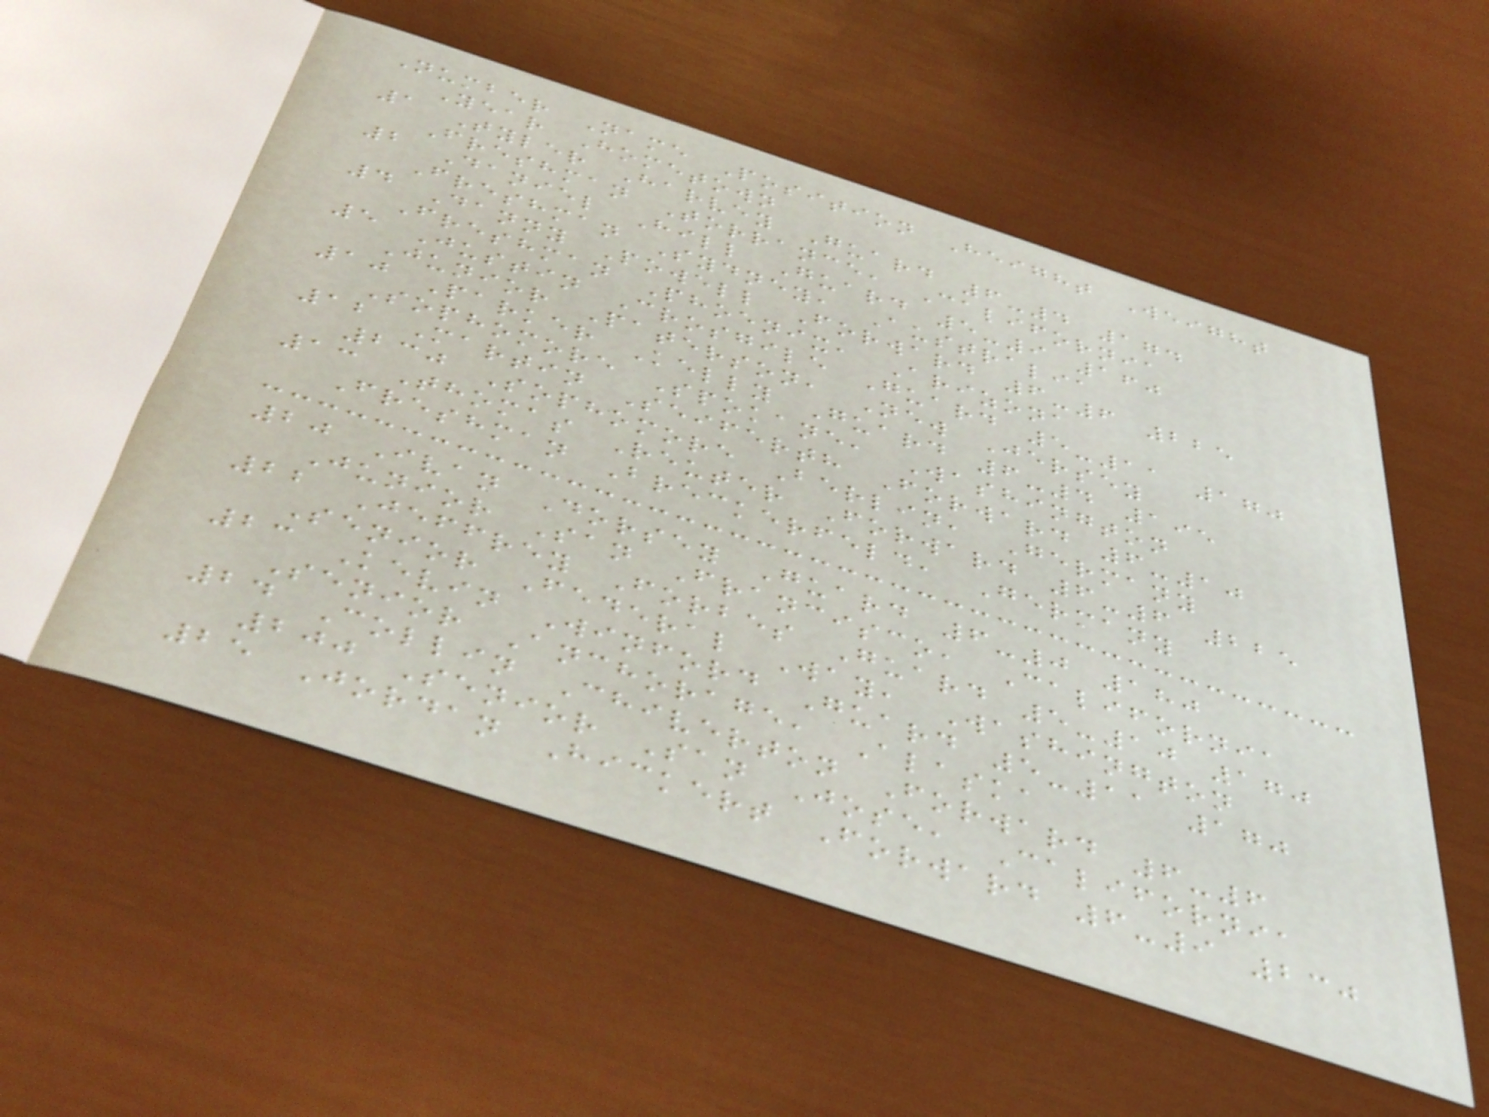Number Name Position Height Weight
Year Hometown
1 Tyler Harvey Guard 6-4 174
Freshman Torrance, California
2 Daniel Hill Guard 5-9 160
Freshman Sydney, Australia
4 Danny Powell Forward 6-6 225
Freshman Phoenix, Arizona
5 Justin Crosgile Guard 5-11 170
Junior Paterson, New Jersey
10 Parker Kelly Guard 6-4 195
Sophomore Spokane, Washington
12 Martin Seiferth Forward 6-10
230 Sophomore Berlin, Germany
13 Thomas Reuter Forward 6-6 225
Freshman Breckerfeld, Germany
20 Ivan Dorsey Guard 6-0 180
Junior San Francisco, California
22 Jeffrey Forbes Guard 5-10 170
Senior Federal Way, Washington
23 Kevin Winford Guard 5-11 170
Senior Anchorage, Alaska
24 Collin Chiverton Forward 6-6
200 Senior San Jose, California
25 Jordan Hickert Forward 6-9 230
